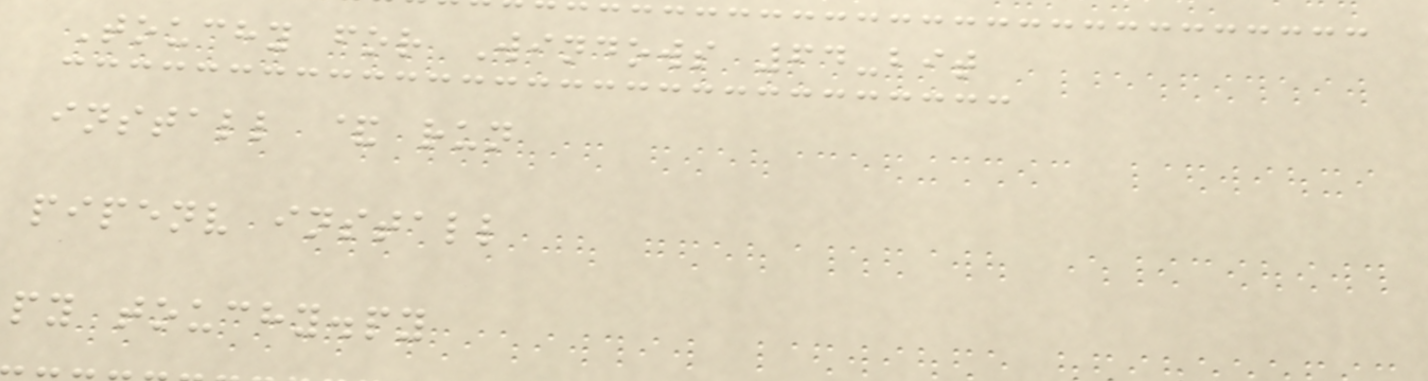Touchy for Windows 64-bit
install & run
pipenv install
py touchy.py
